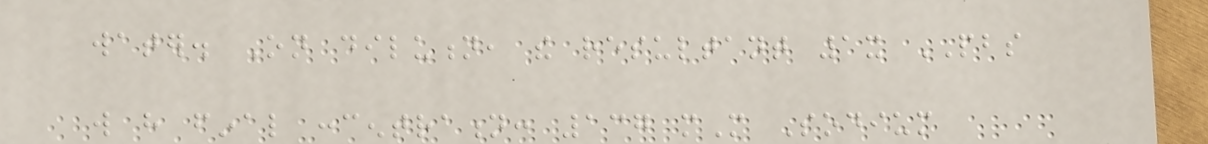water. On dilution, the resultant 1x PBS
will have final concentration: 137 mM Sodium
